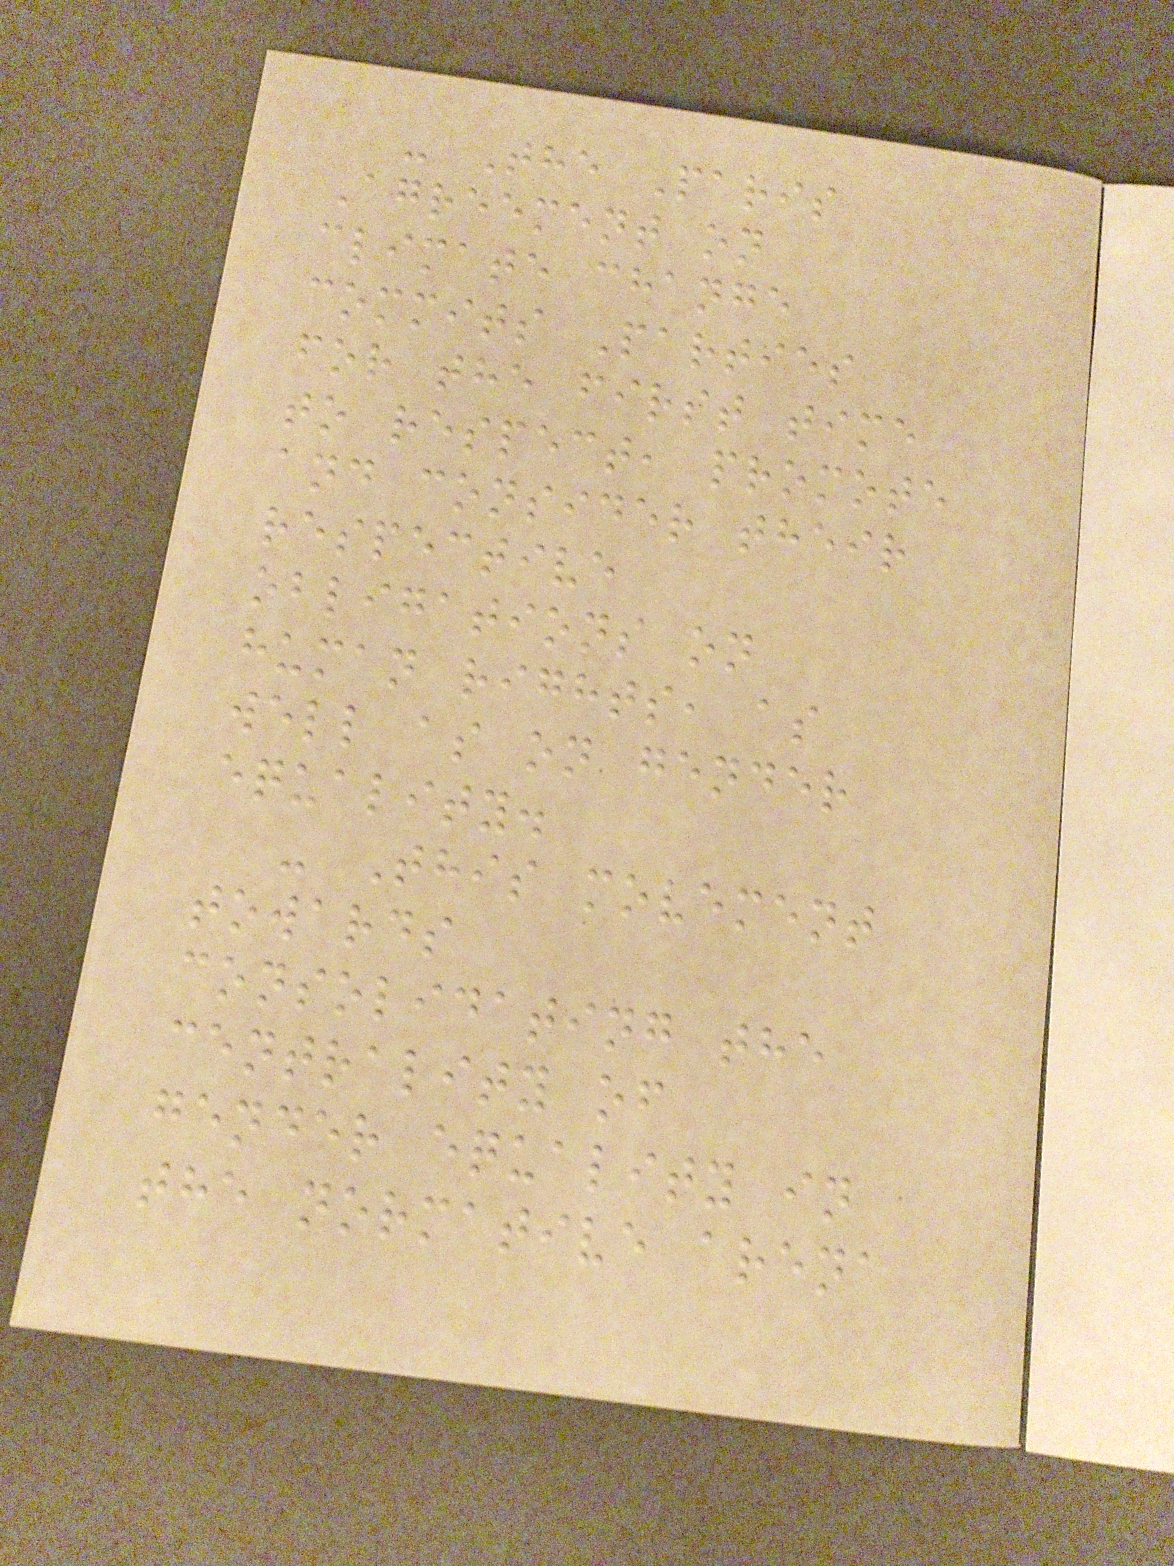- The Paris
Agreement on
climate change
commits Parties
for the first time
to respect, promote
and consider their
respective
obligations on
human rights, as
well as on gender
equality.
- This movement
towards
consolidating the
centrality of
gender equality in
the normative arena
